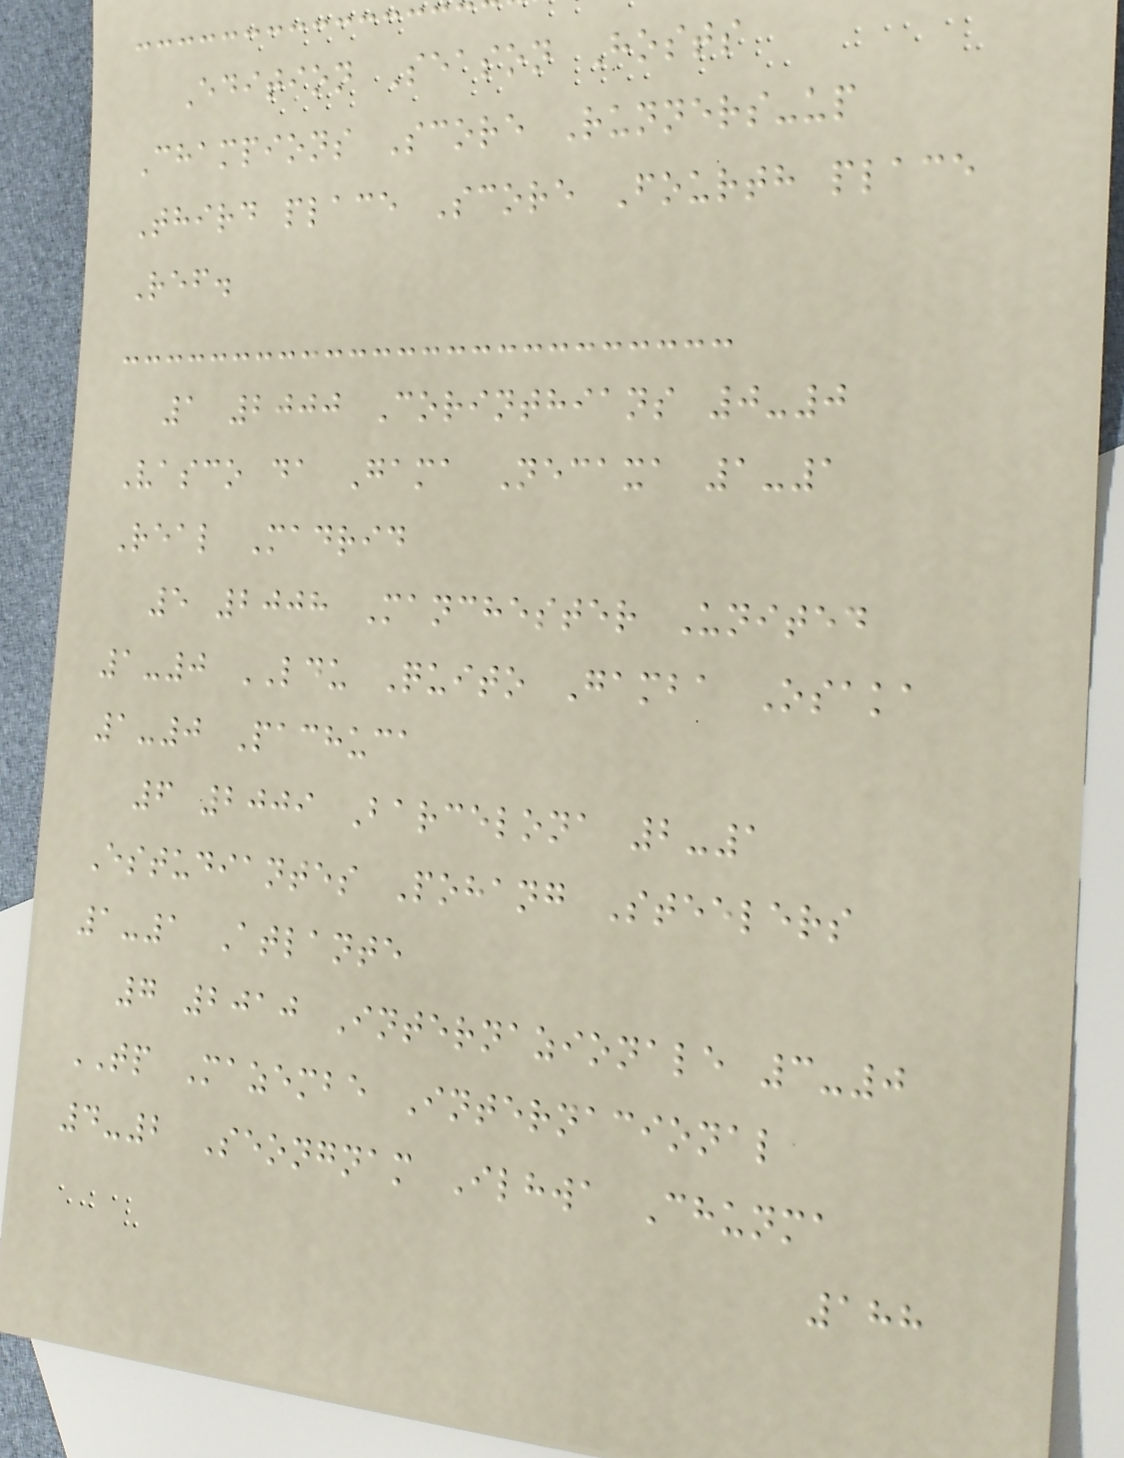Edition Season Hosts
Champions Score Runners-up
Third place Score Fourth place
Ref.
1 2000 Corinthians 0-0
Vasco da Gama Necaxa 1-1
Real Madrid
5 2008 Manchester United
1-0 LDU Quito Gamba Osaka
1-0 Pachuca
6 2009 Barcelona 2-1
Estudiantes Pohang Steelers
1-1 Atlante
7 2010 Internazionale 3-0
TP Mazembe Internacional
4-2 Seongnam Ilhwa Chunma
188
